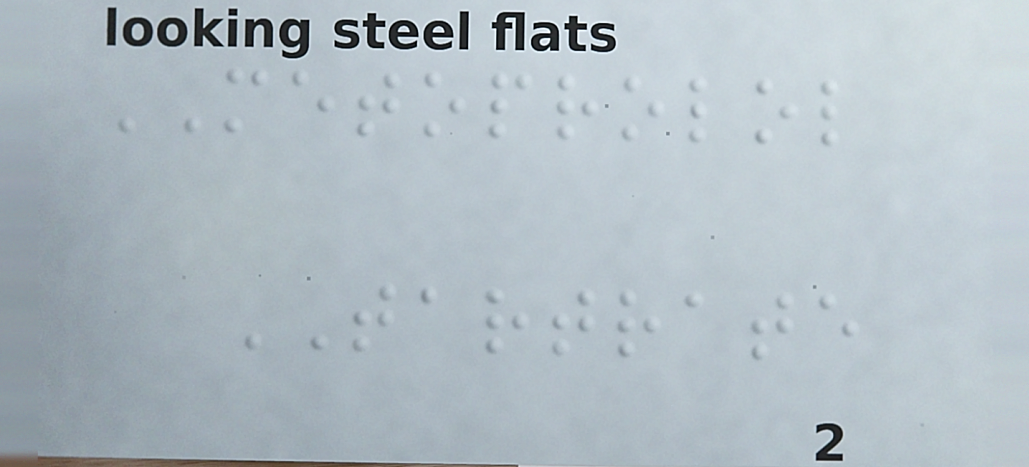METOPROLOL
TARTRATE
